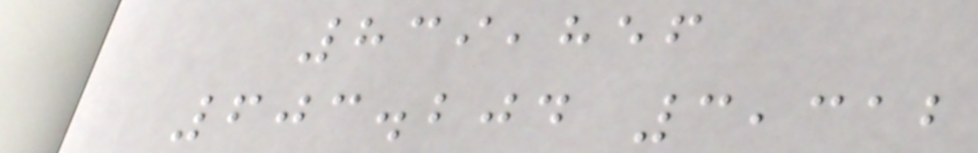839,856
603.204 3,312
